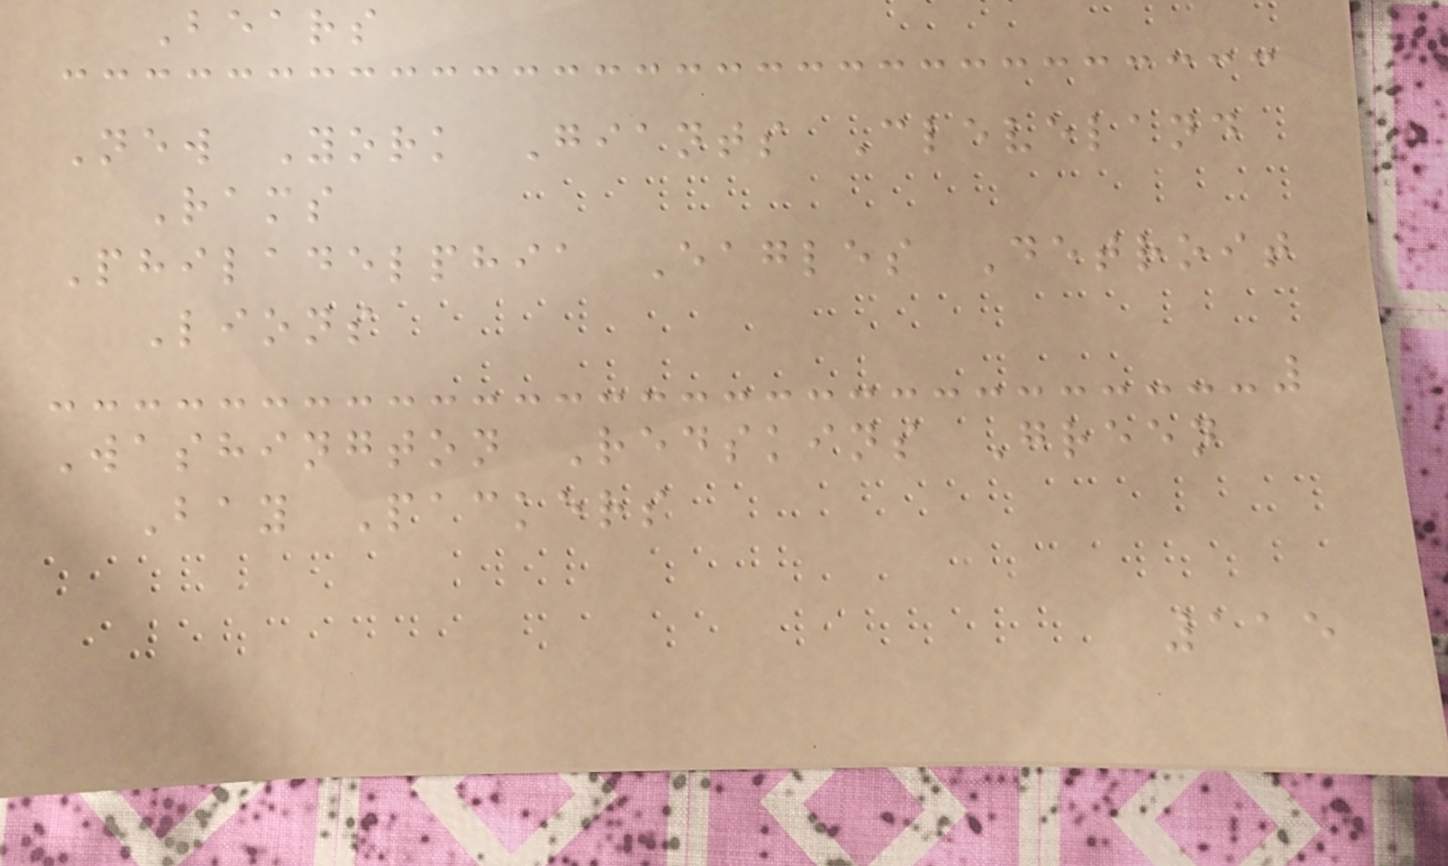Bears
New York Giants Cleveland
Rams
Philadelphia Eagles Detroit
Lions
Washington Redskins Green
Bay Packers
115
